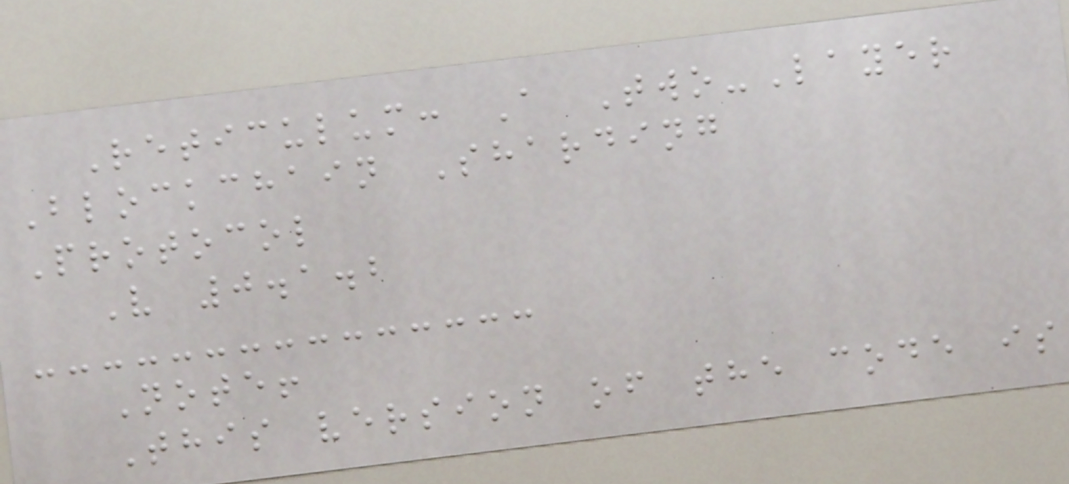Reticulum: A Two-Layer
Blockchain Sharding
Protocol
V 0.1.2
Note!
This version of the code is
